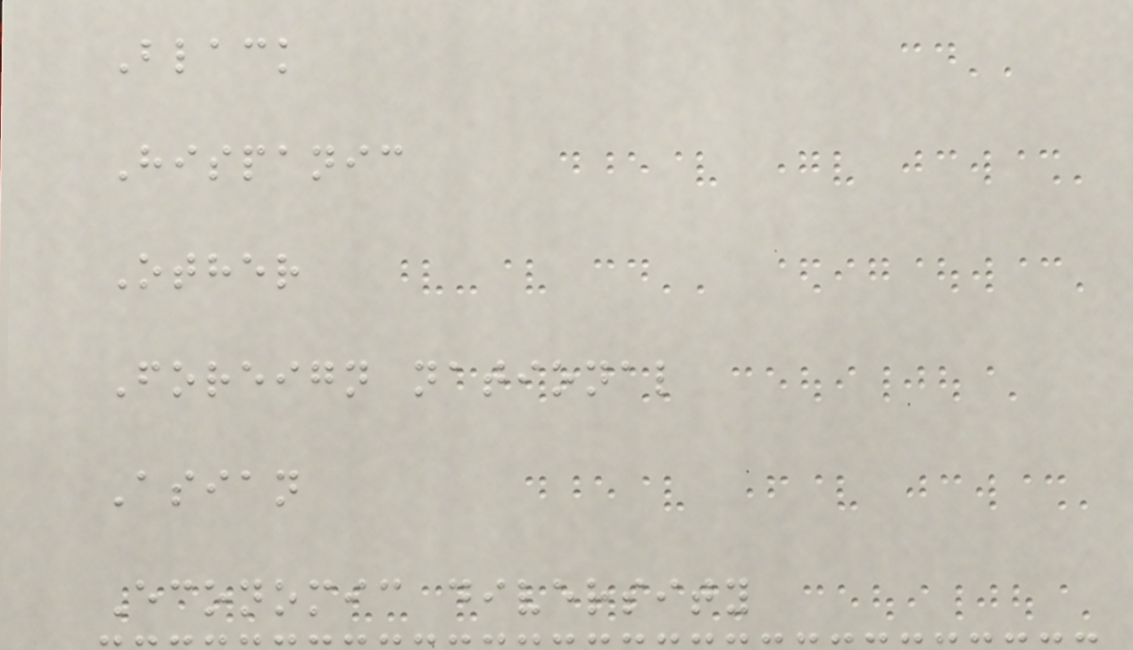Black
Hispanic
Other
Foreign national
Asian
Economic diversity
